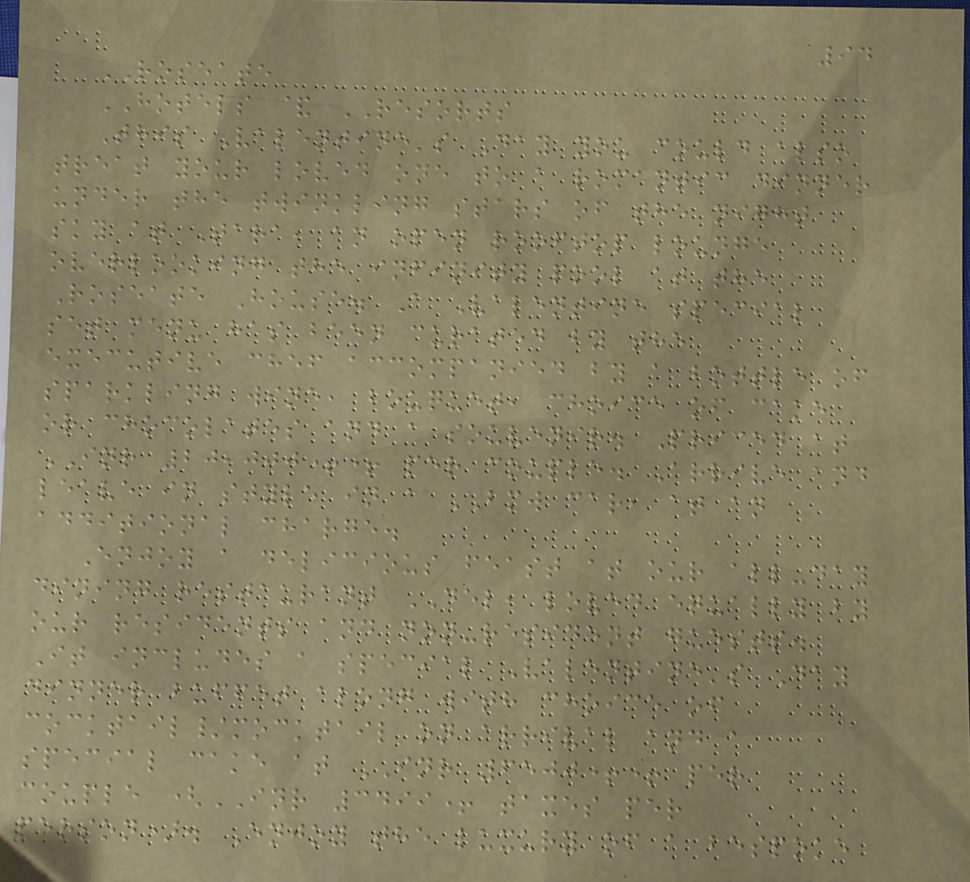94
ROSEATE
HOTELS & RESORTS
This Valentine's Day you could also
treat your loved one to a romantic dinner
under the twinkling stars of the night
sky at Tara, an open rooftop lounge
overlooking the infinity pool at the
Roseate House. A Valentine special
set menu has been curated by the
executive chef accompanied by a bottle of
sparkling wine, bouquet, choice of cake
or chocolates and a souvenir. Priced at
INR 20,000++ per couple. Arrive and
leave in style in a BMW car, at an
additional charge.
Enjoy a delicious feast at our all-day
dining restaurant DEL, loved equally by
our residents and non-resident guests.
It includes a special Valentine's Day
dinner buffet along with choice of
cocktail/mocktail on arrival and a
special cake at INR 6500++ per
couple (INR 3499+ taxes per
person). Enjoy the luxury of a bespoke
